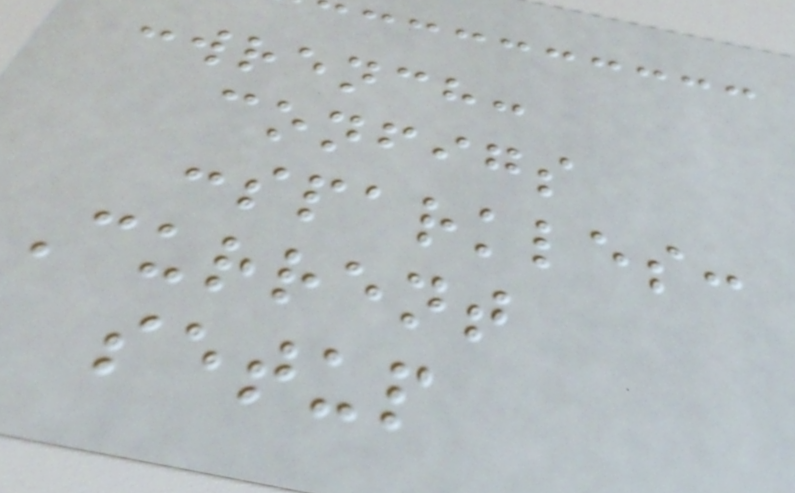:wrench:
configs
:sparkles:
Current
setup
